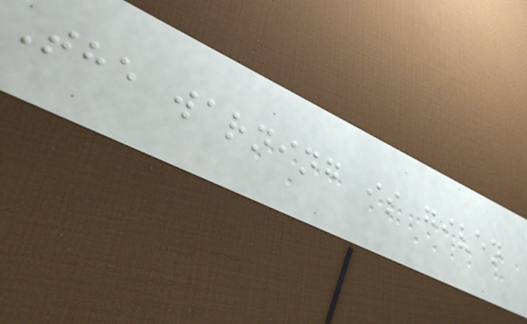The warning is given
